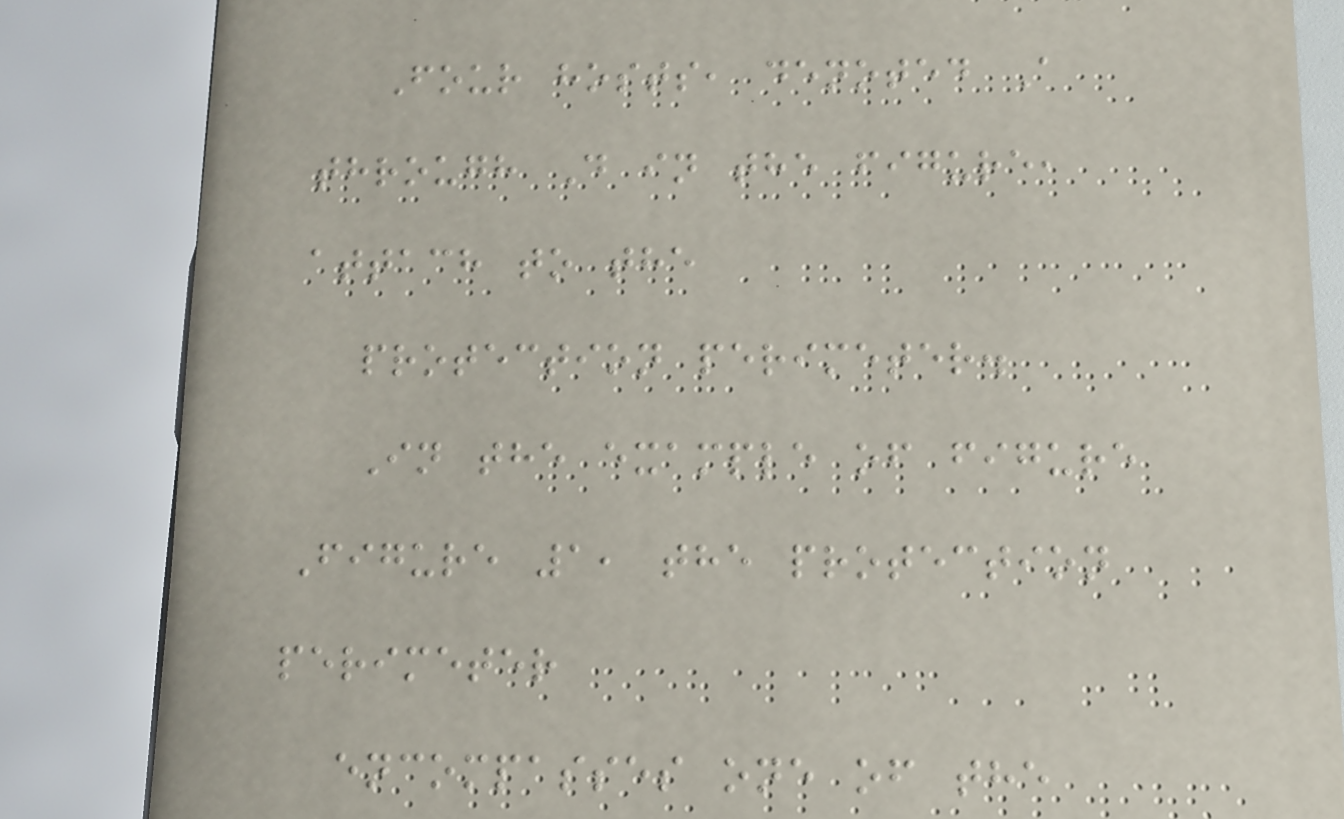Four hosts, denoted A
through D in the figure,
attach to the
protection perimeter.
In the example of figure
Figure 1, the protection
perimeter
encompasses one of the
